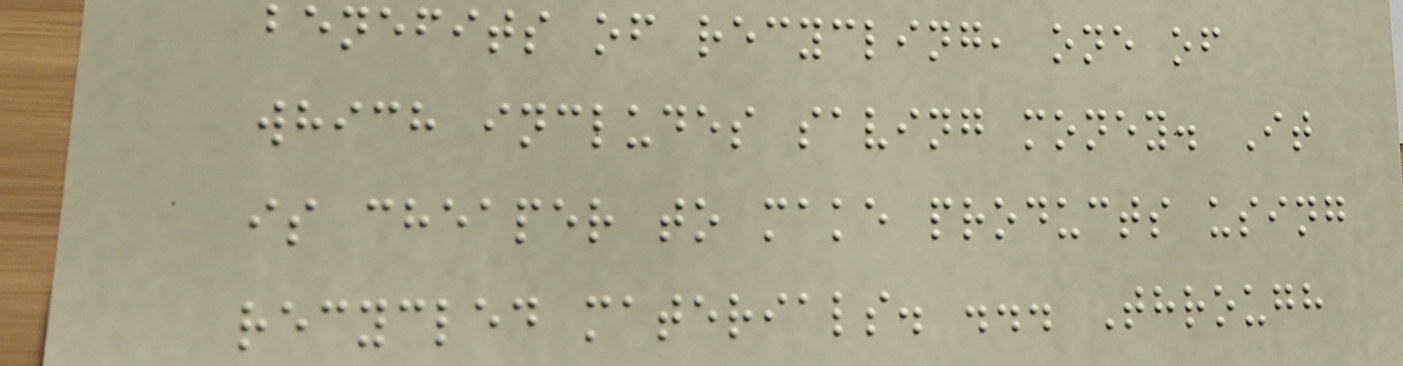benefits of recycling, one of
which includes saving money. It
is cheaper to make products using
recycled materials. ... Through
